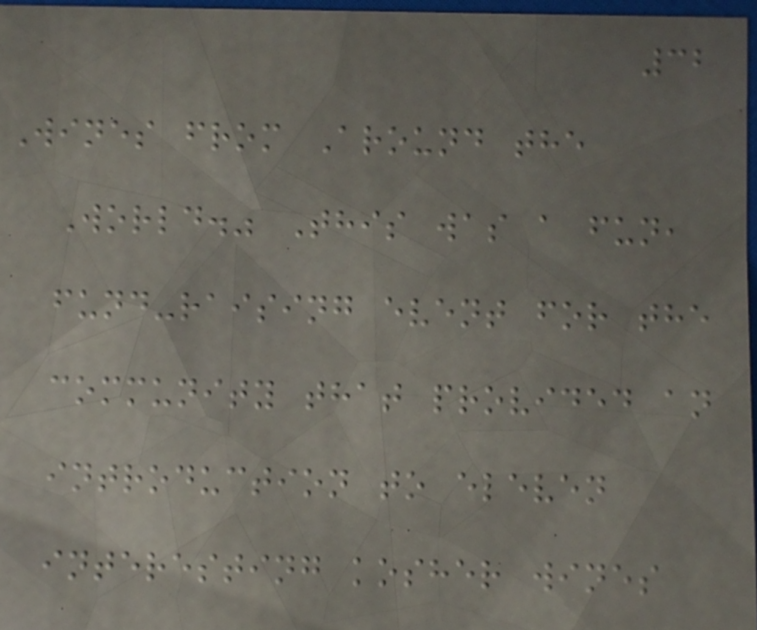32
Wines from Around the
World." This was a fun,
fund-raising event for the
community that provided an
introduction to eleven
interesting kosher wines
